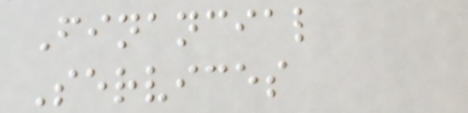Financial
Services
